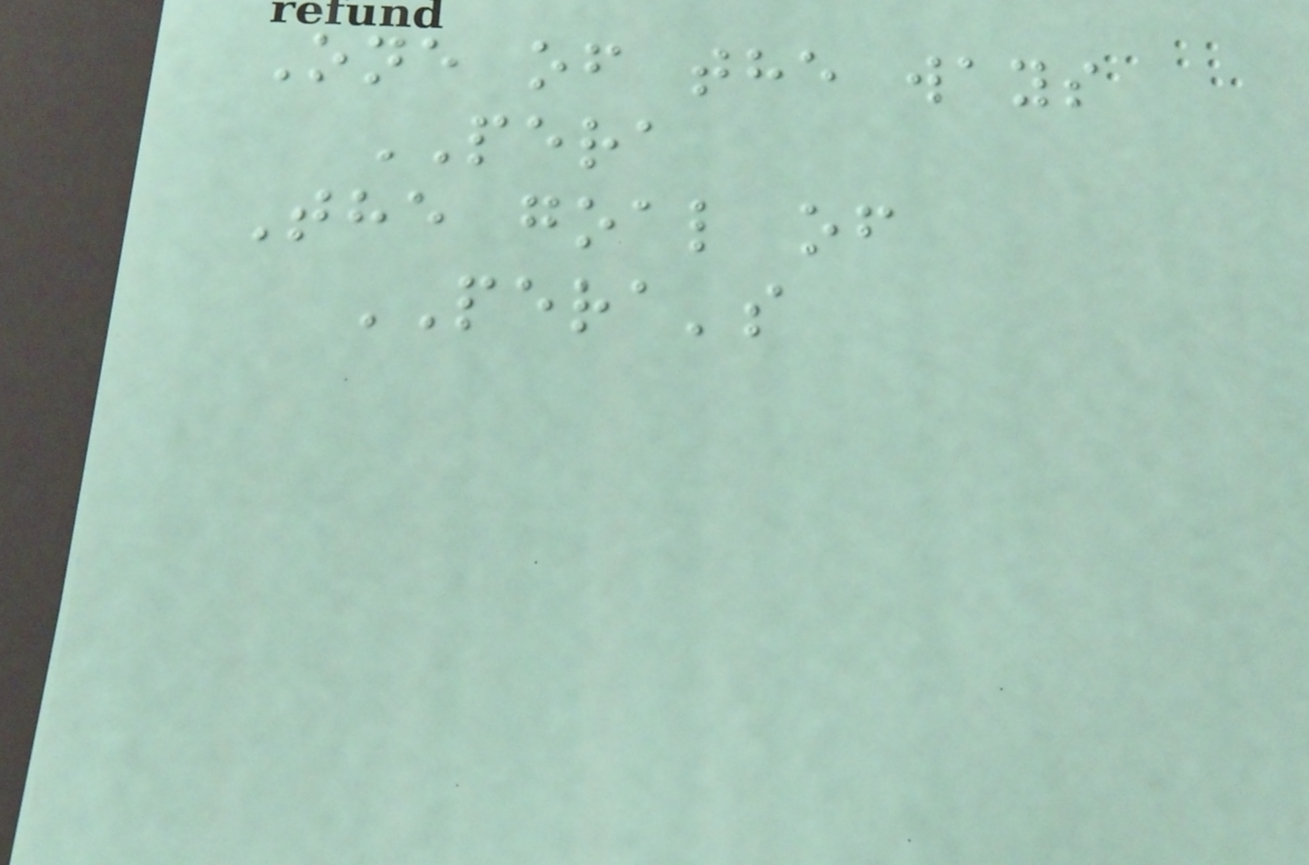One of the ways
PERA
The goal of
PERA's
